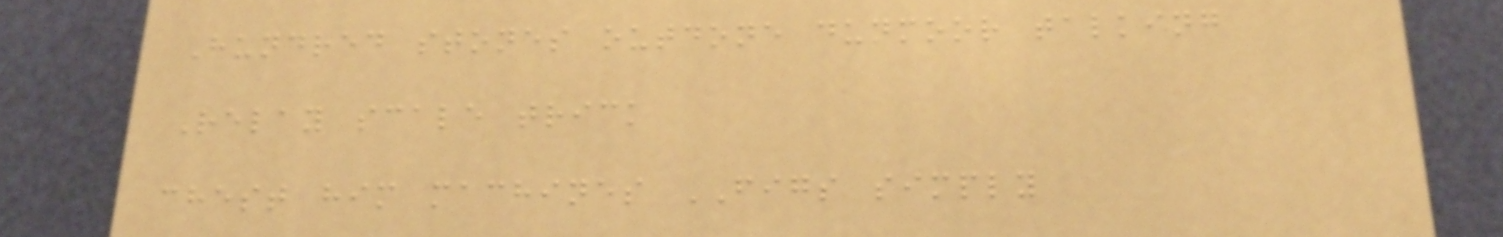Hundred stones outdone dunmoor talking
Relay scale trick
chest him machines FIGS simply
